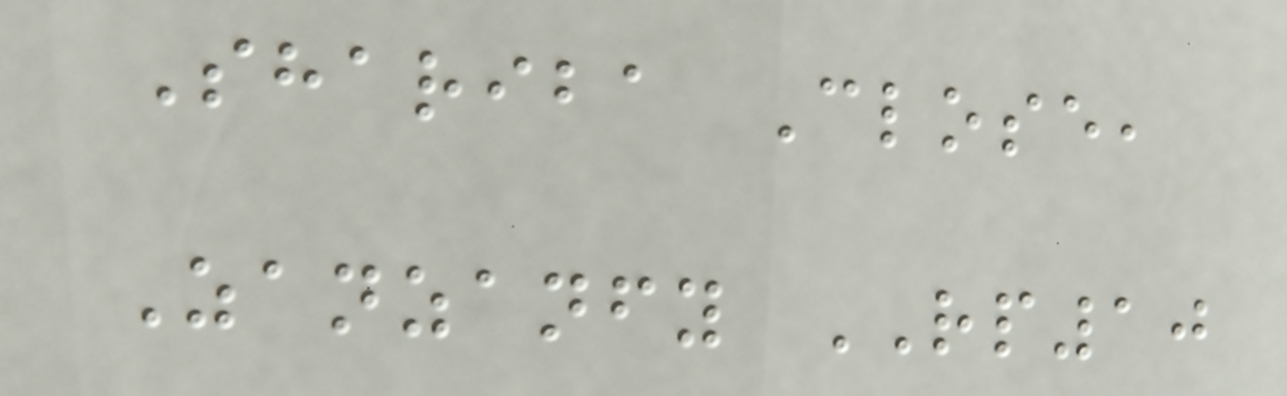Shariba Close,
Zanzanfy RP10
